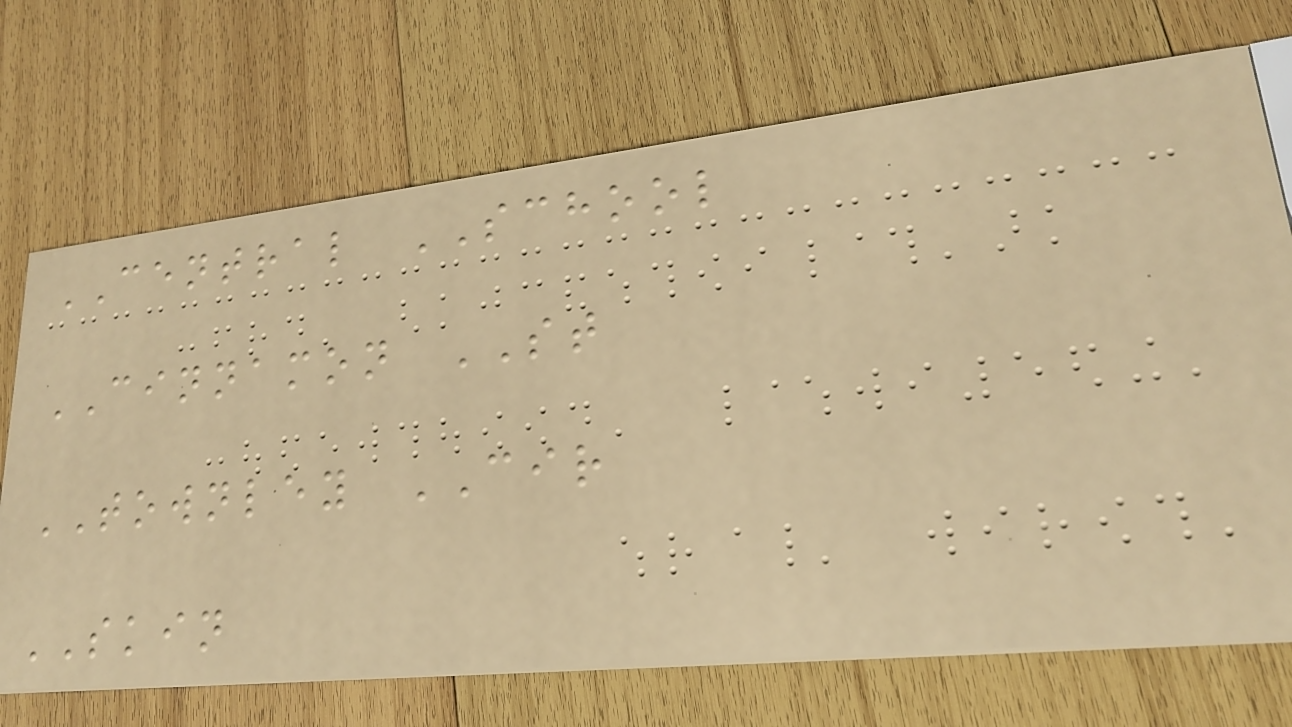CENTRAL SCHOOL
CINNAMON ST
TOWNLEY CIR
SKIN
